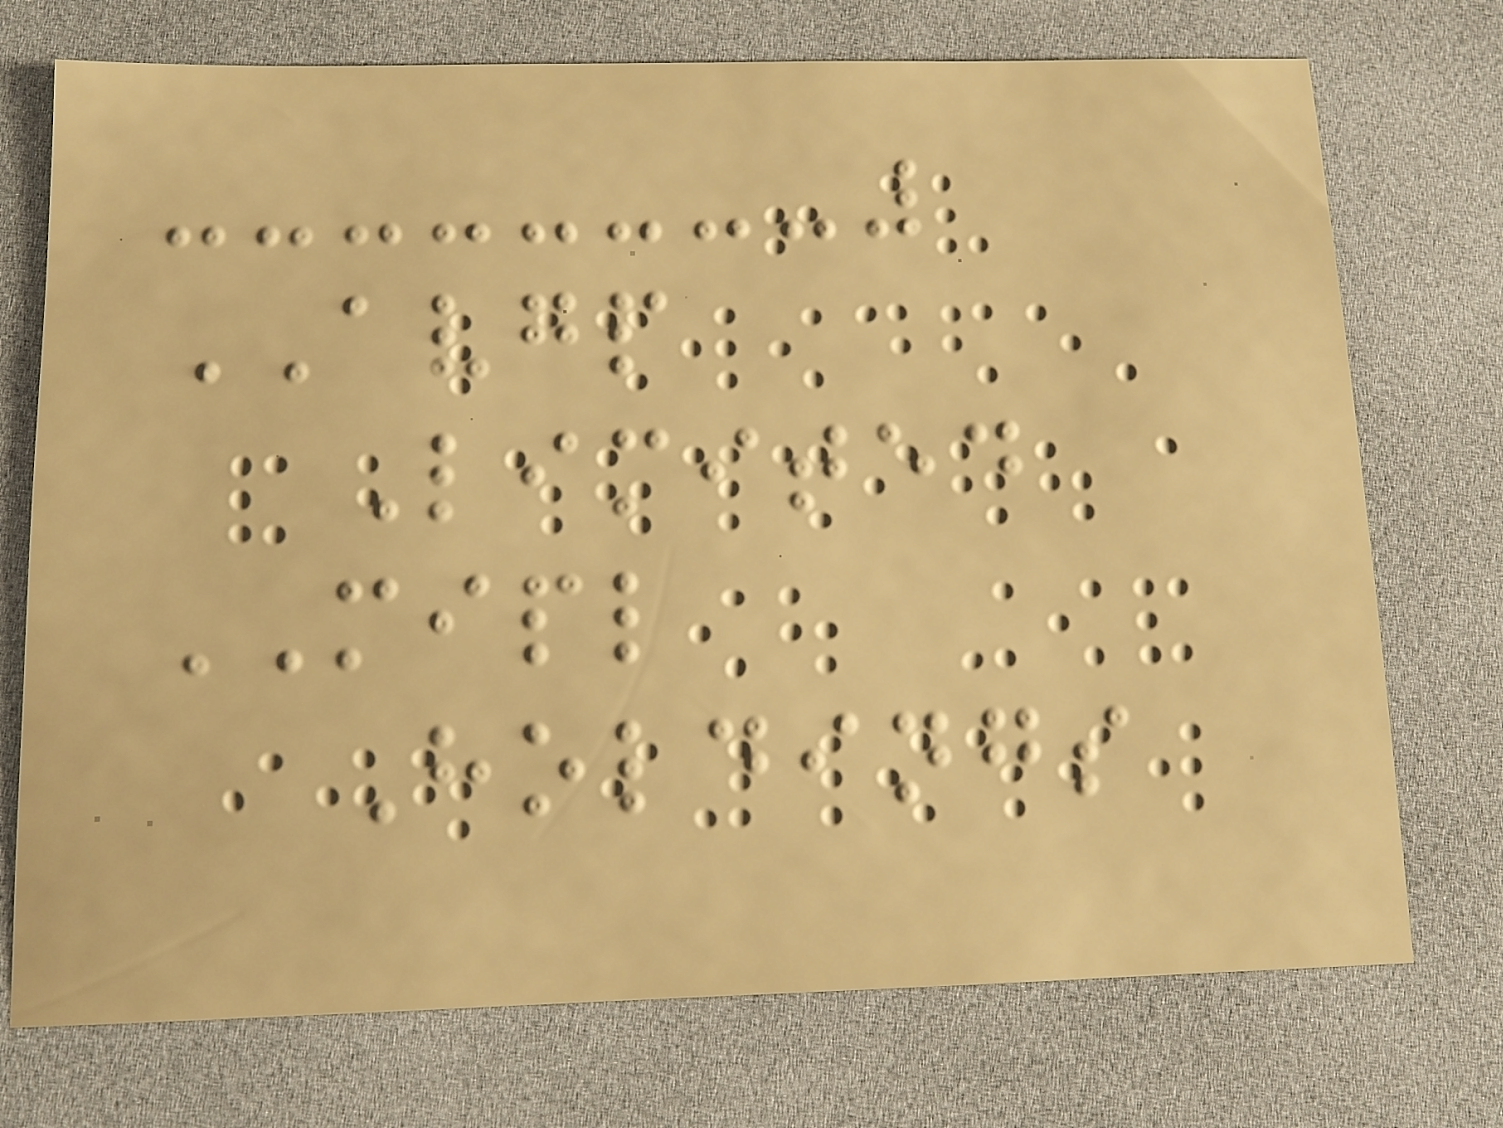AVGP
Limited
MIPL
Holdings
